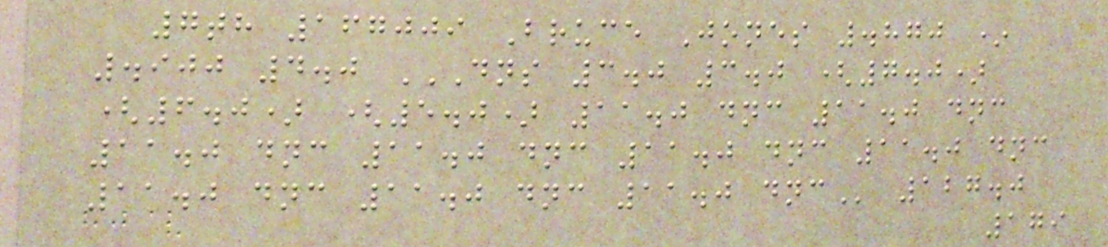7th 167009 Bruce Jones .870 *
.900 4.0 DNS 3.0 3.0 (7.0)
(6.0) (5.0) 11.0 DNC 11.0 DNC
11.0 DNC 11.0 DNC 11.0 DNC 11.0 DNC
11.0 DNC 11.0 DNC 11.0 DNC 127.0
179
